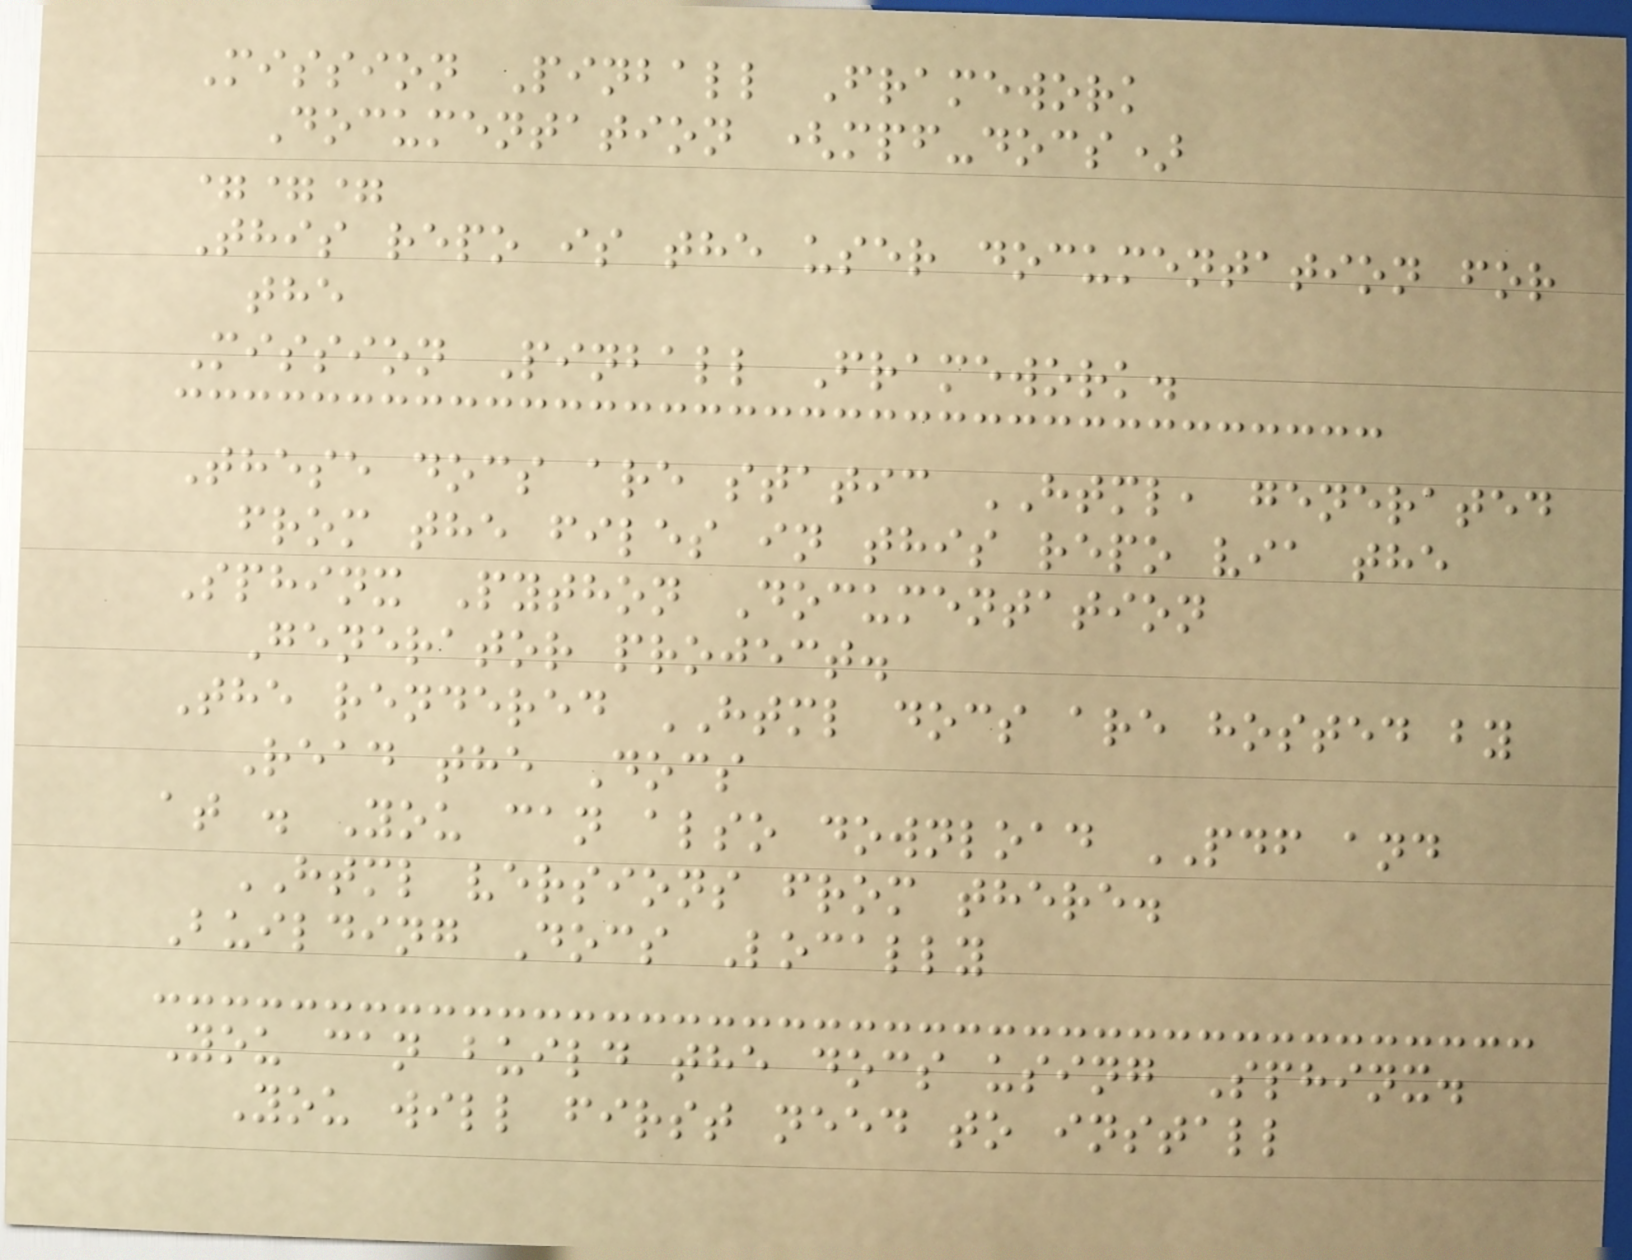Mission Pinball Framework
Documentation (mpf-docs)
===
This repo is the user documentation for
the
Mission Pinball Framework.
These docs are static HTML, generated
from the files in this repo via the
Sphinx Python Documentation
Generator project.
The rendered HTML docs are hosted by
Read the Docs
at . You can also download PDF and
HTML versions from there.
Building Docs Locally
You can build the docs using Sphinx.
You will first need to install
